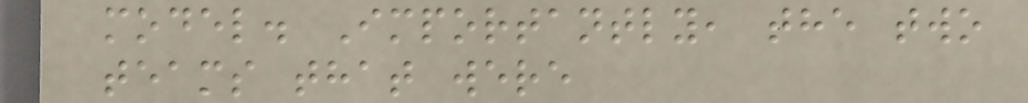model. Importantly, the two
teams that were
